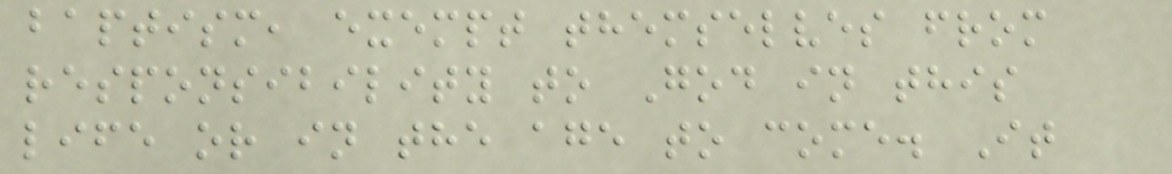baptism, exempt themselves from
responsibility to God in this
life or in the age to come. It
